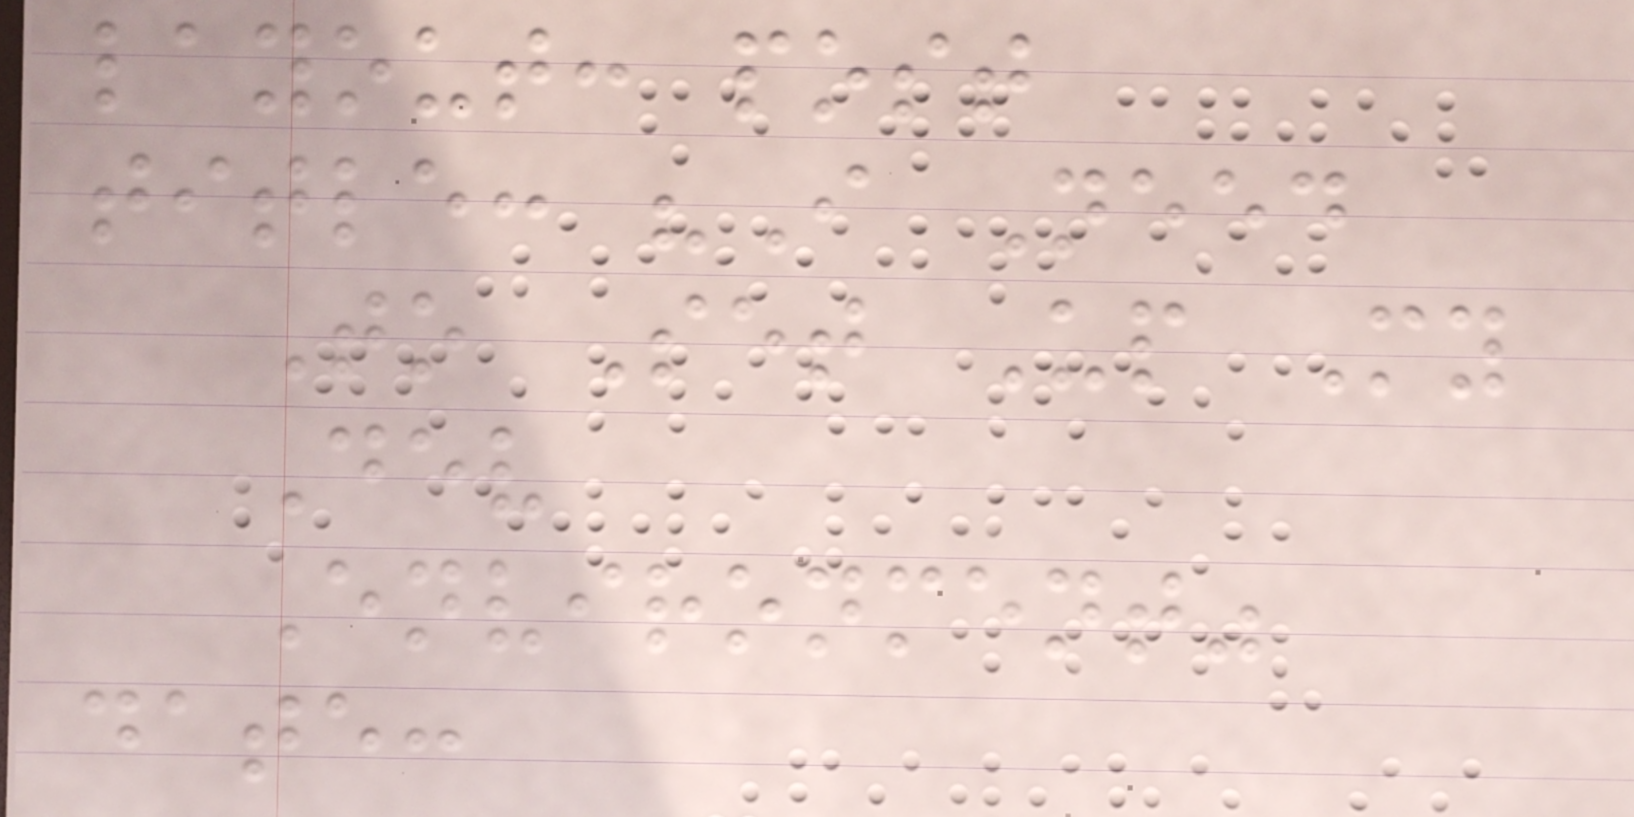layout: post
title: "I Need
To Set Up My
Dev
Environment"
date:
